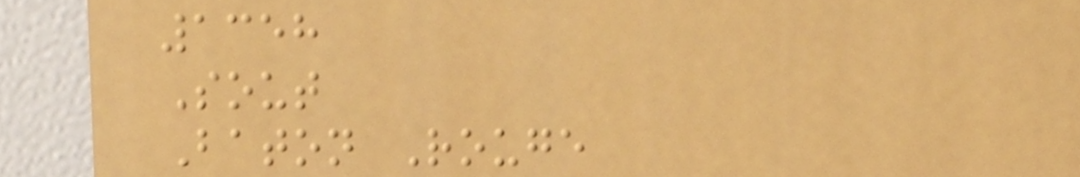1358
Sout
Baton Rouge
